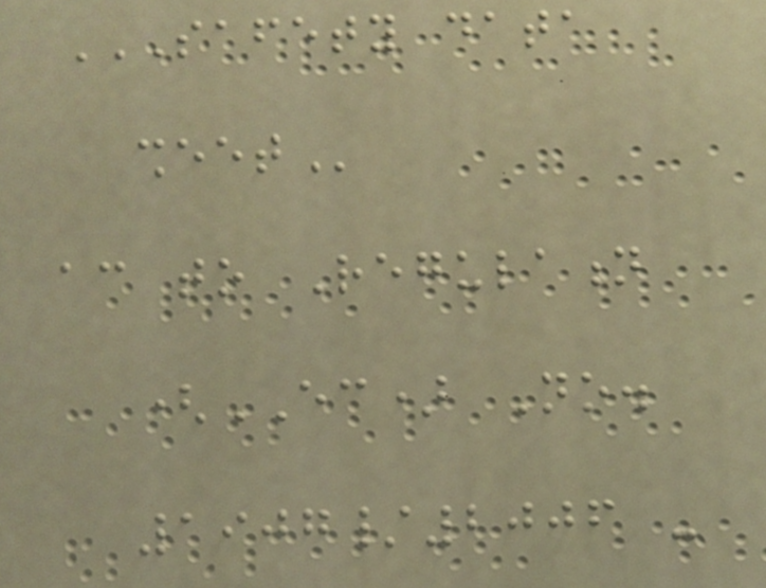SAFETY DATA
SHEET
according to Regulation
(EC) No.
1907/2006 -
